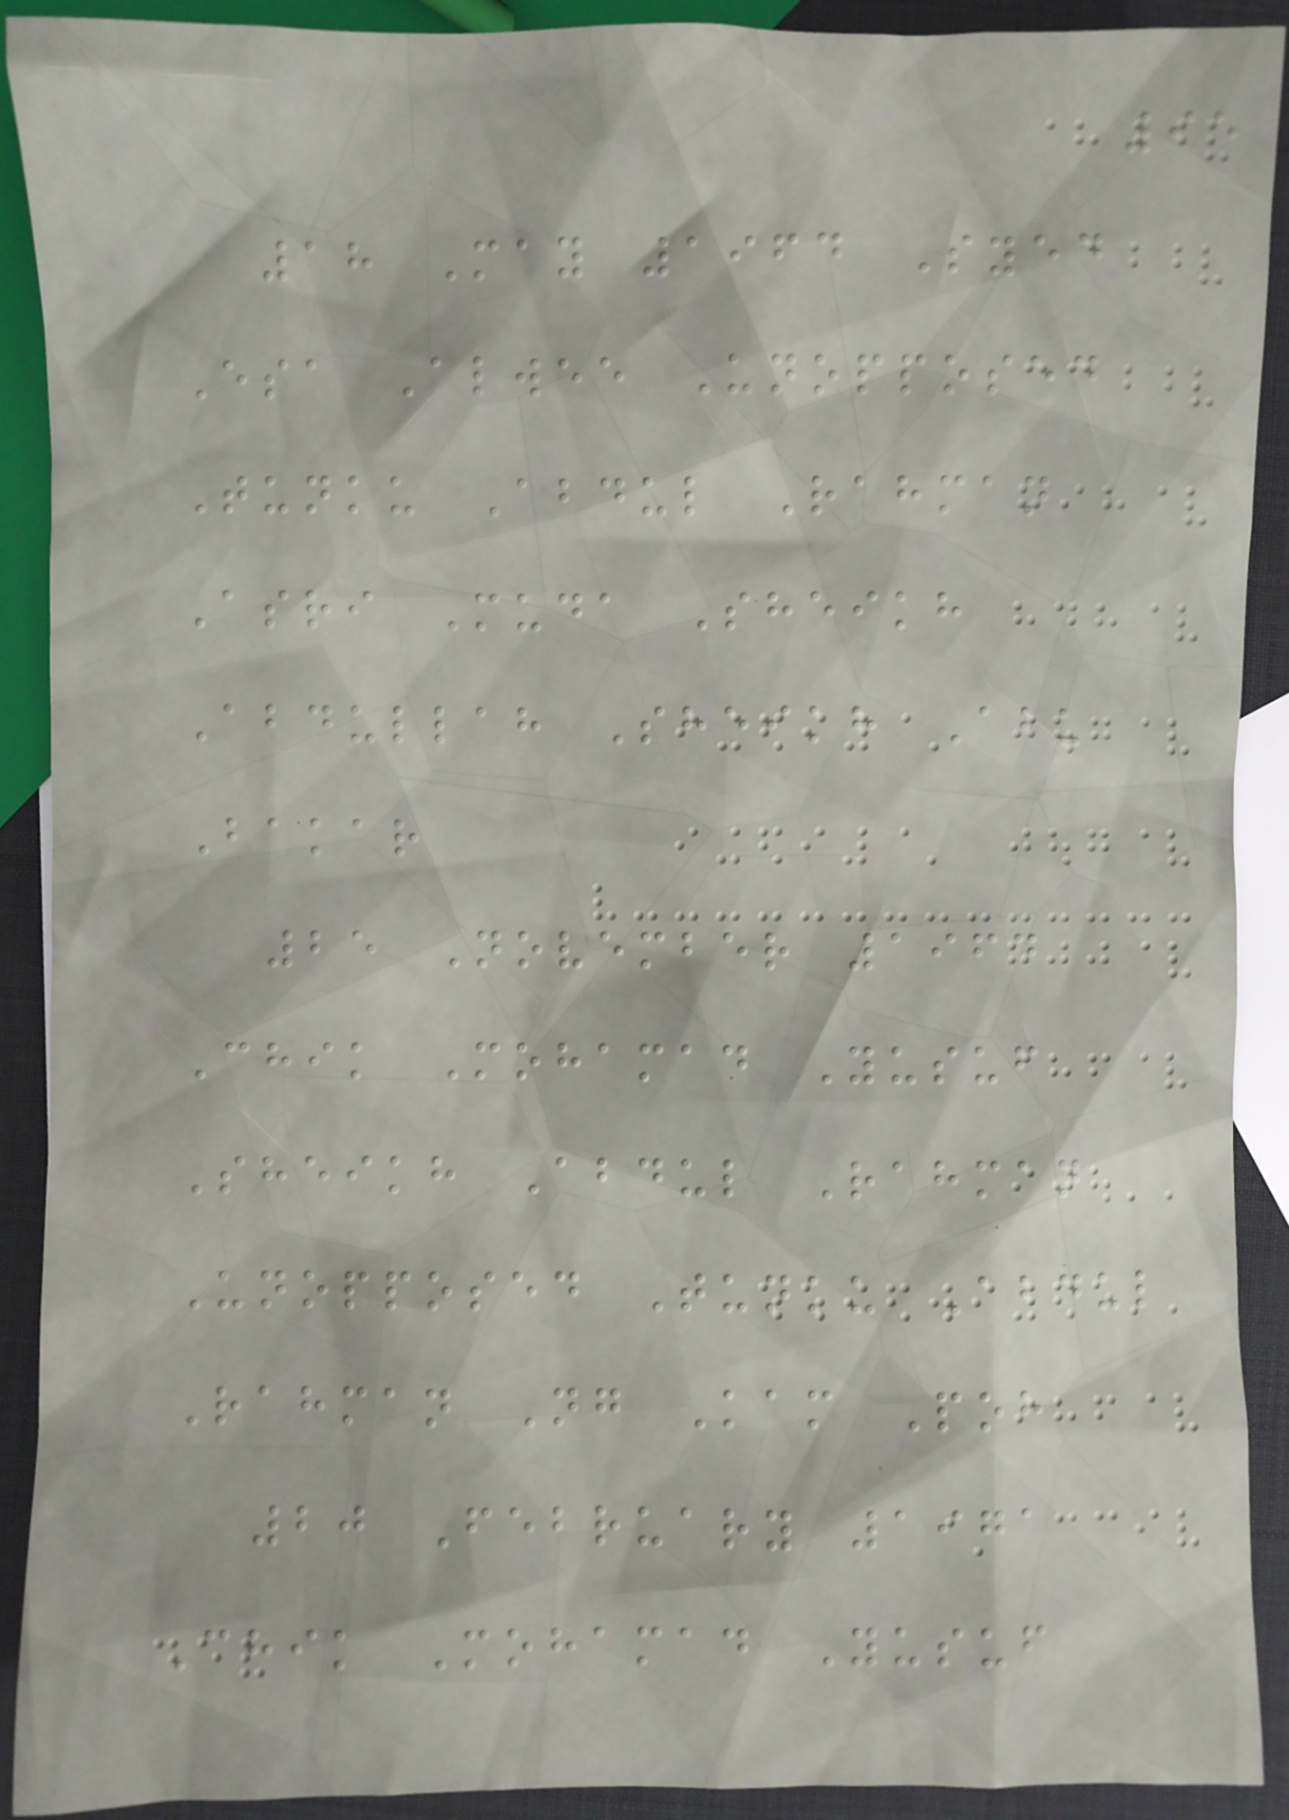95
18 May 1964 Syed
Esa Alwee Unopposed
Tunku Abdul Rahman
Asri Muda Sheikh
Abdullah Sheikh Abu
Bakar
25 November 1964
Chik Mohamad Yusuf
Sheikh Abdul Rahman
Unopposed Tunku Abdul
Rahman Ng Kam Poh
20 February 1971
Chik Mohamad Yusuf
